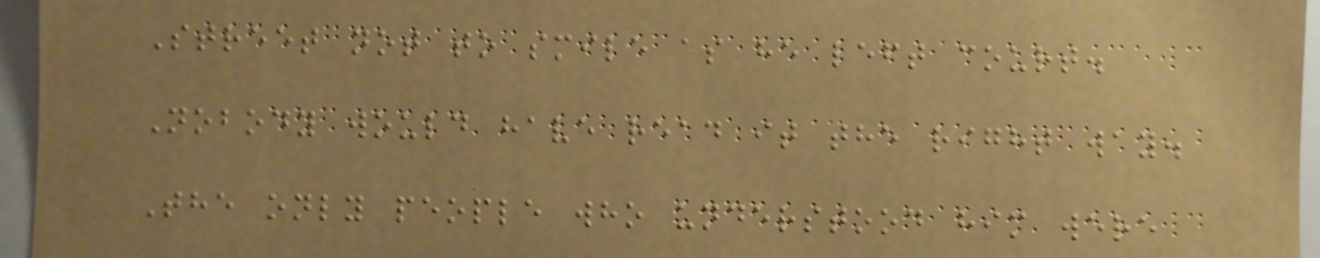Street not to smile as he left court.
Nobody would have read it the right way.
The only people who understood him were
